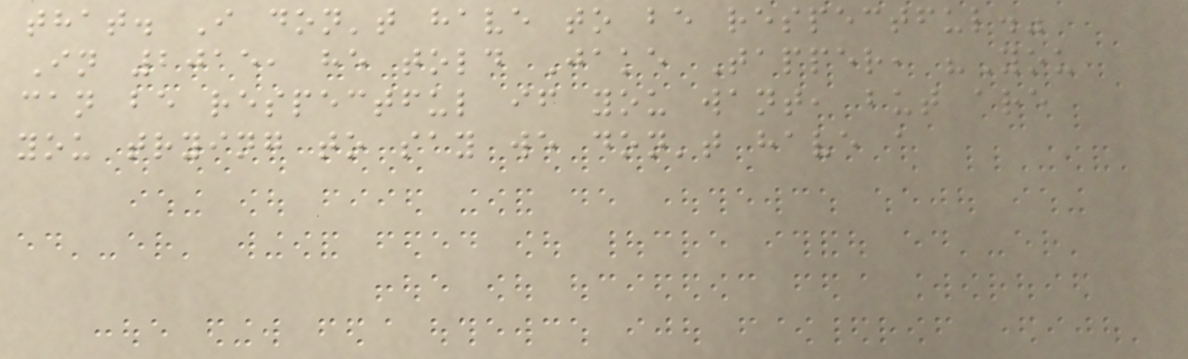that. I don't have to be respectful."
In 2015, he told Jake Tapper, "You
can be respectful if you want, but are
you trying to say we don't have a
